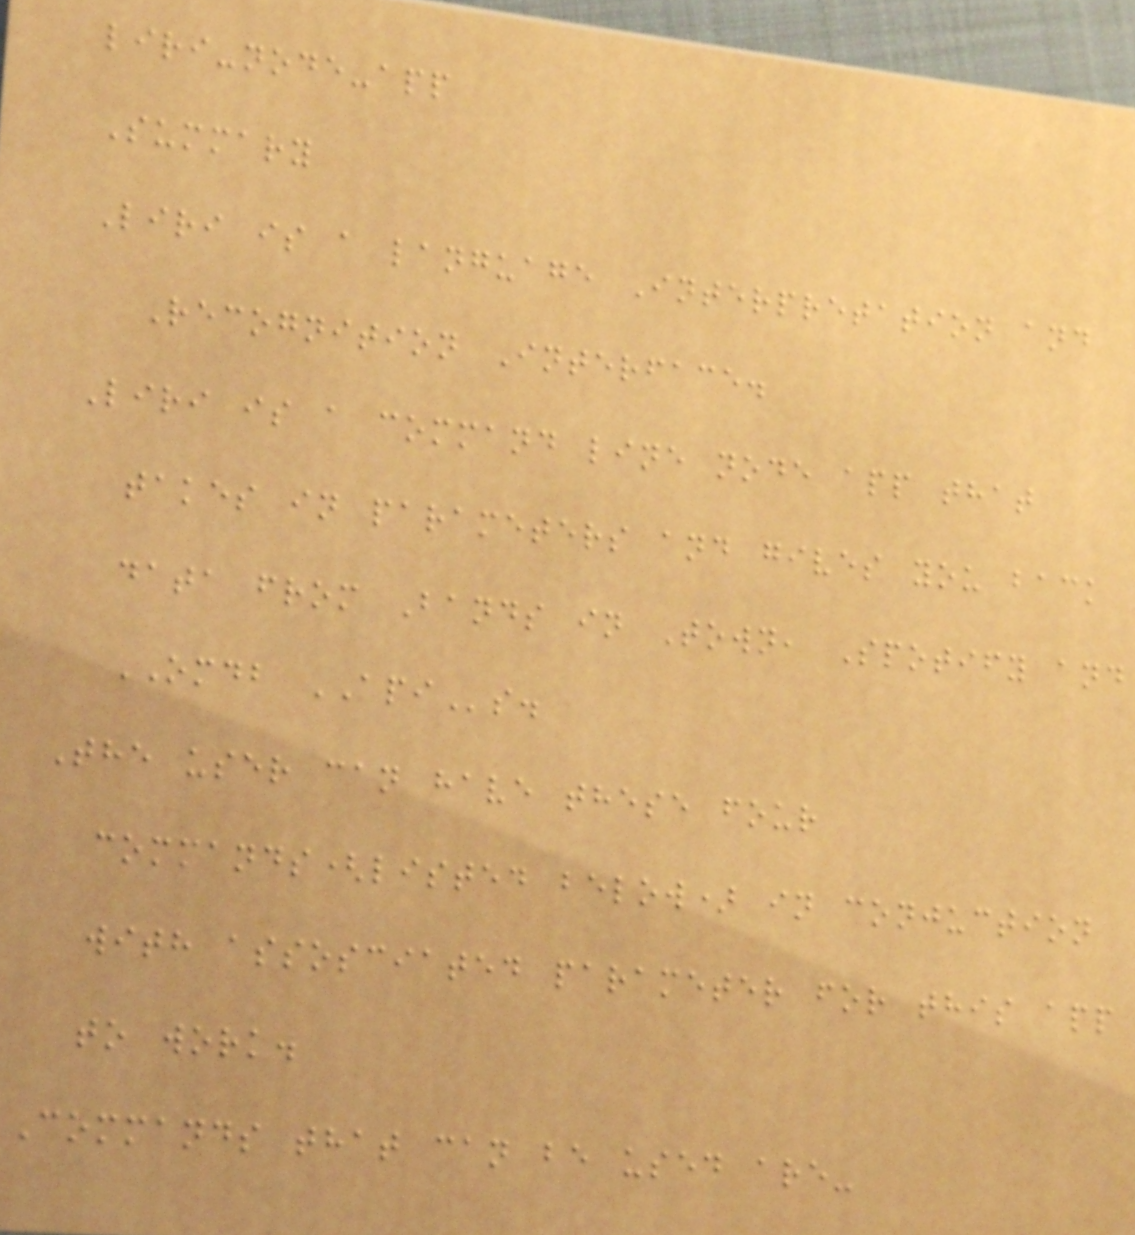liri-node-app
Summary
Liri is a language Interpretation and
Recognition Interface.
Liri is a command line node app that
takes in parameters and gives you back
data from Bands in Town, Spotify and
OMDB APIs.
The user can have these four
commands(listed below) in conjuction
with assosciated parameter for this app
to work.
Commands that can be used are-
